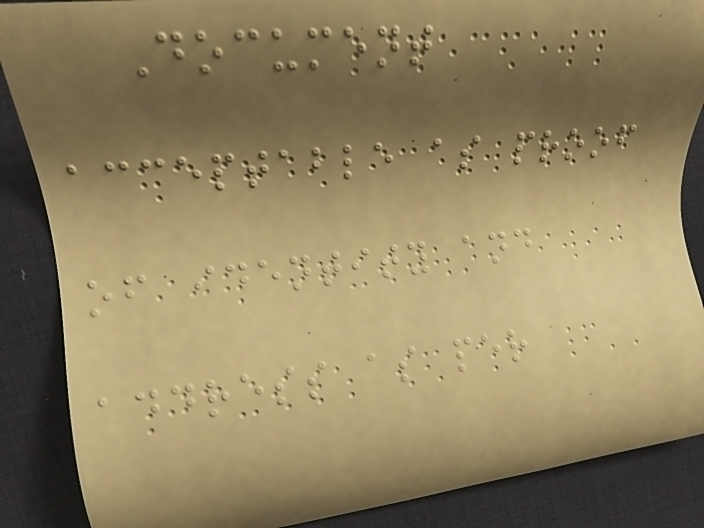Document
acceptable as proof
of identity and
address as per
